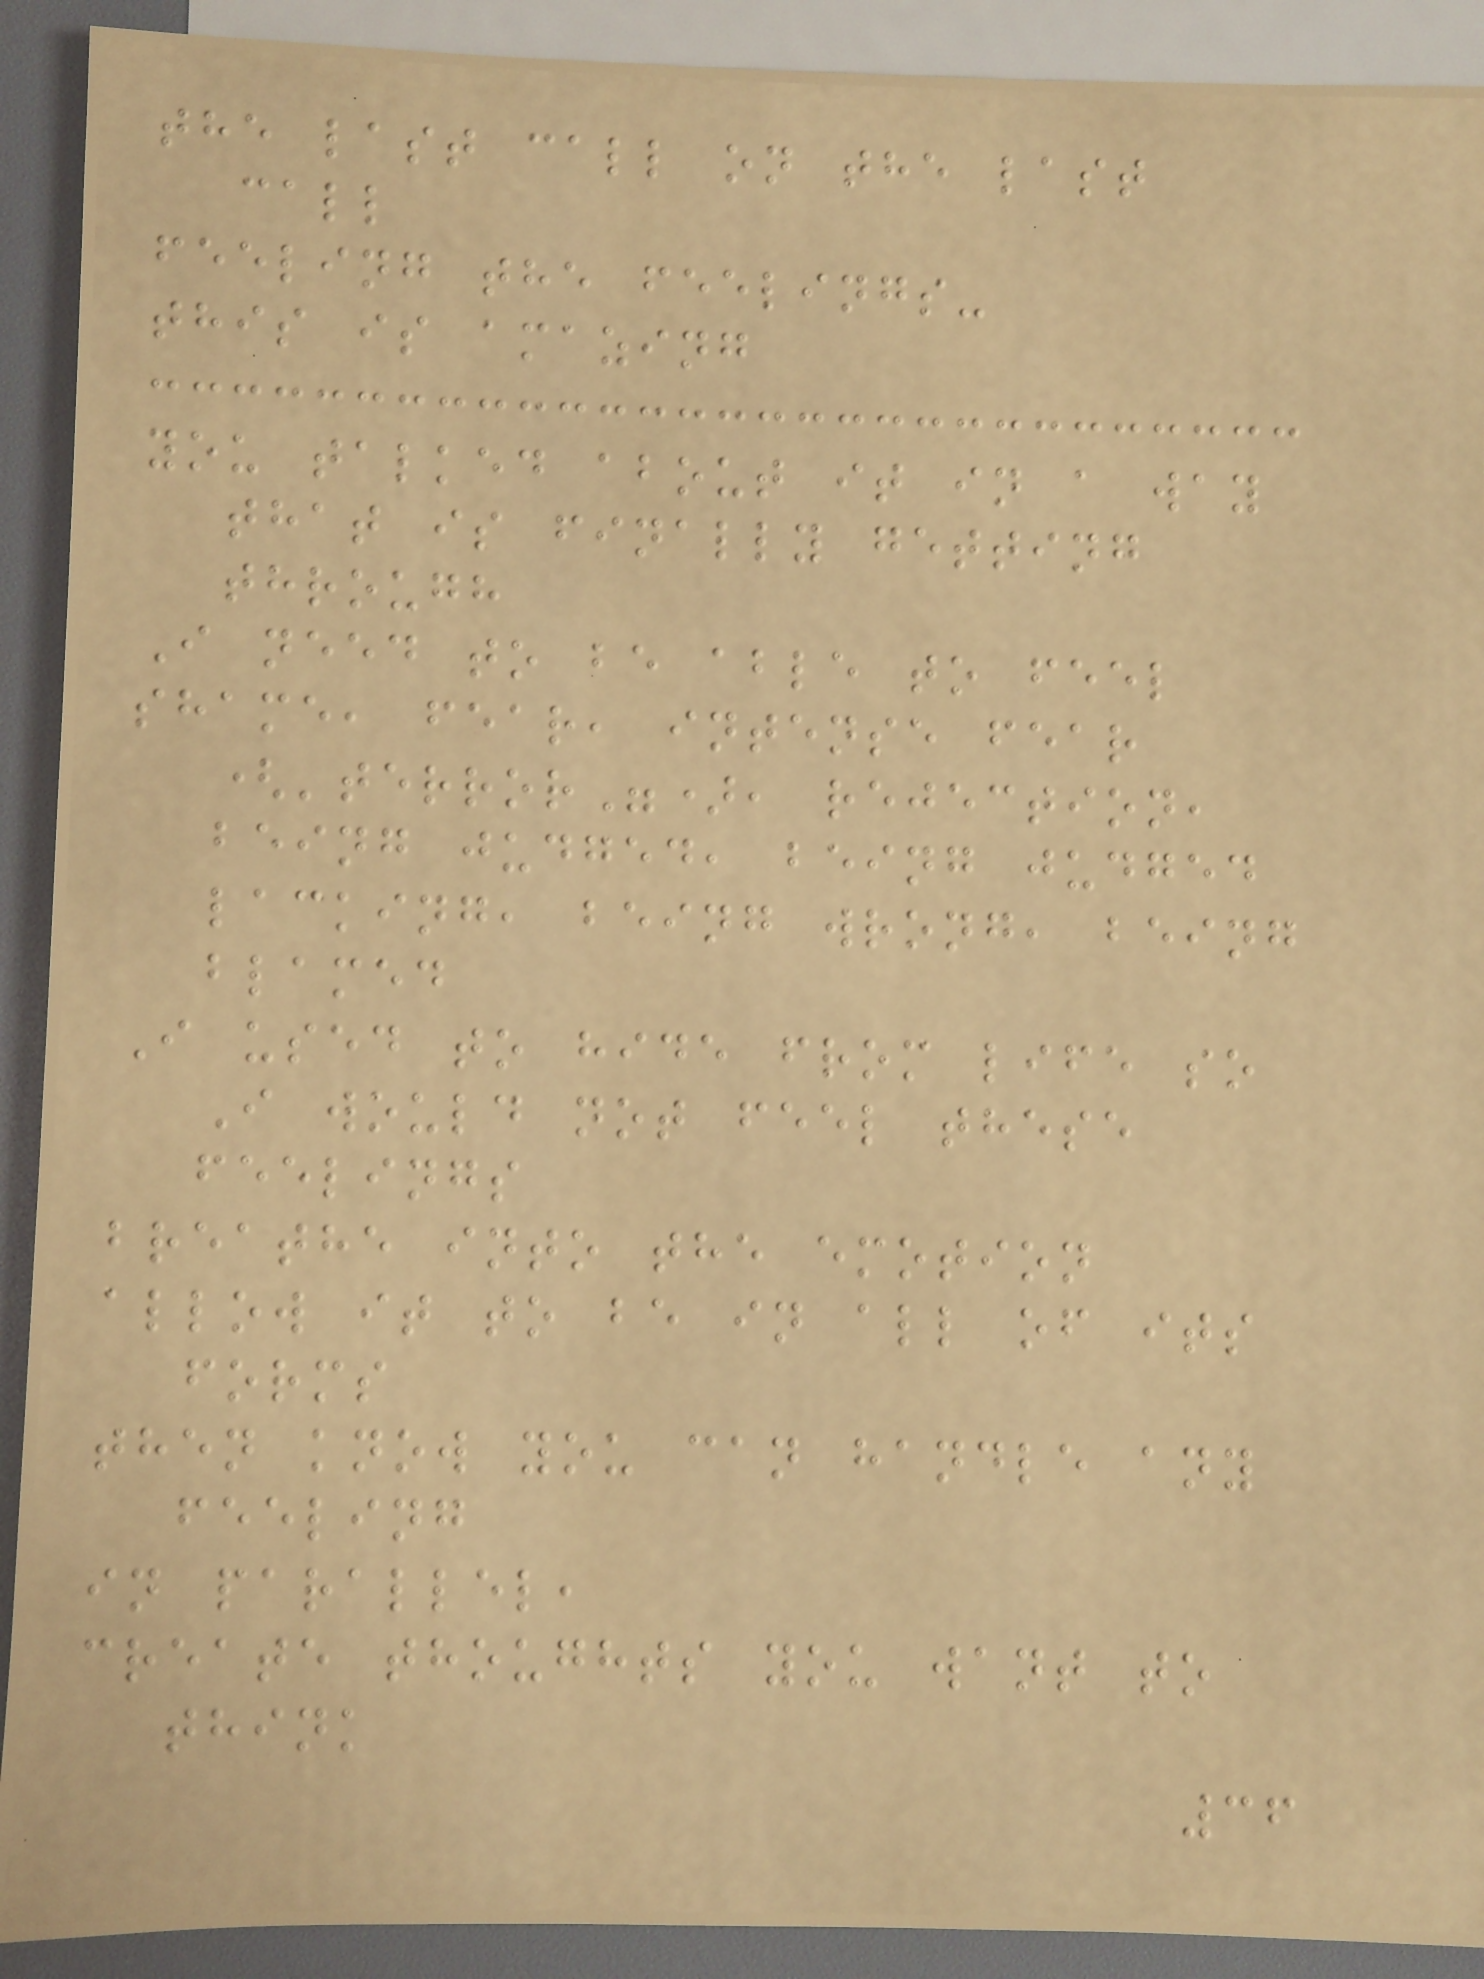the last call on the last
call
feeling the feelings-
this is amazing
you talked about it in a way
that is finally getting
through
I need to be able to feel
shame, fear, intense fear
('terror"), rejection,
being judged, being judged
lacking, being wrong, being
blamed
I used to hide from life so
I would not feel these
feelings
breathe into the emotion
allow it to be in all of its
forms
then know you can handle any
feeling
in parallel,
create thoughts you want to
think
36
